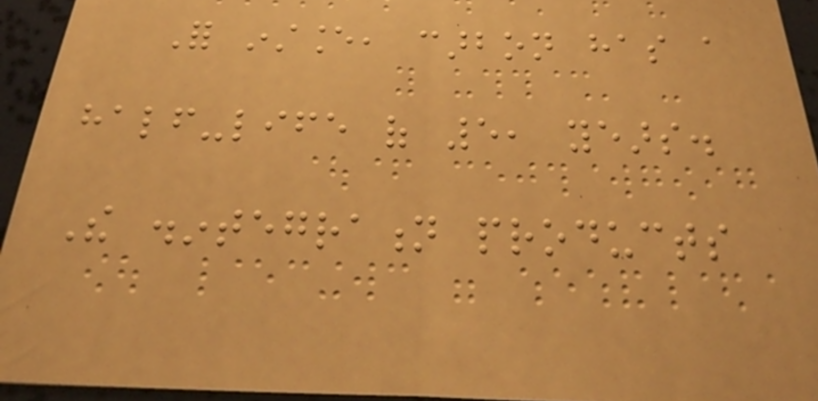For instance, carbon has a
half-life of 5, years.
The disintegration products
